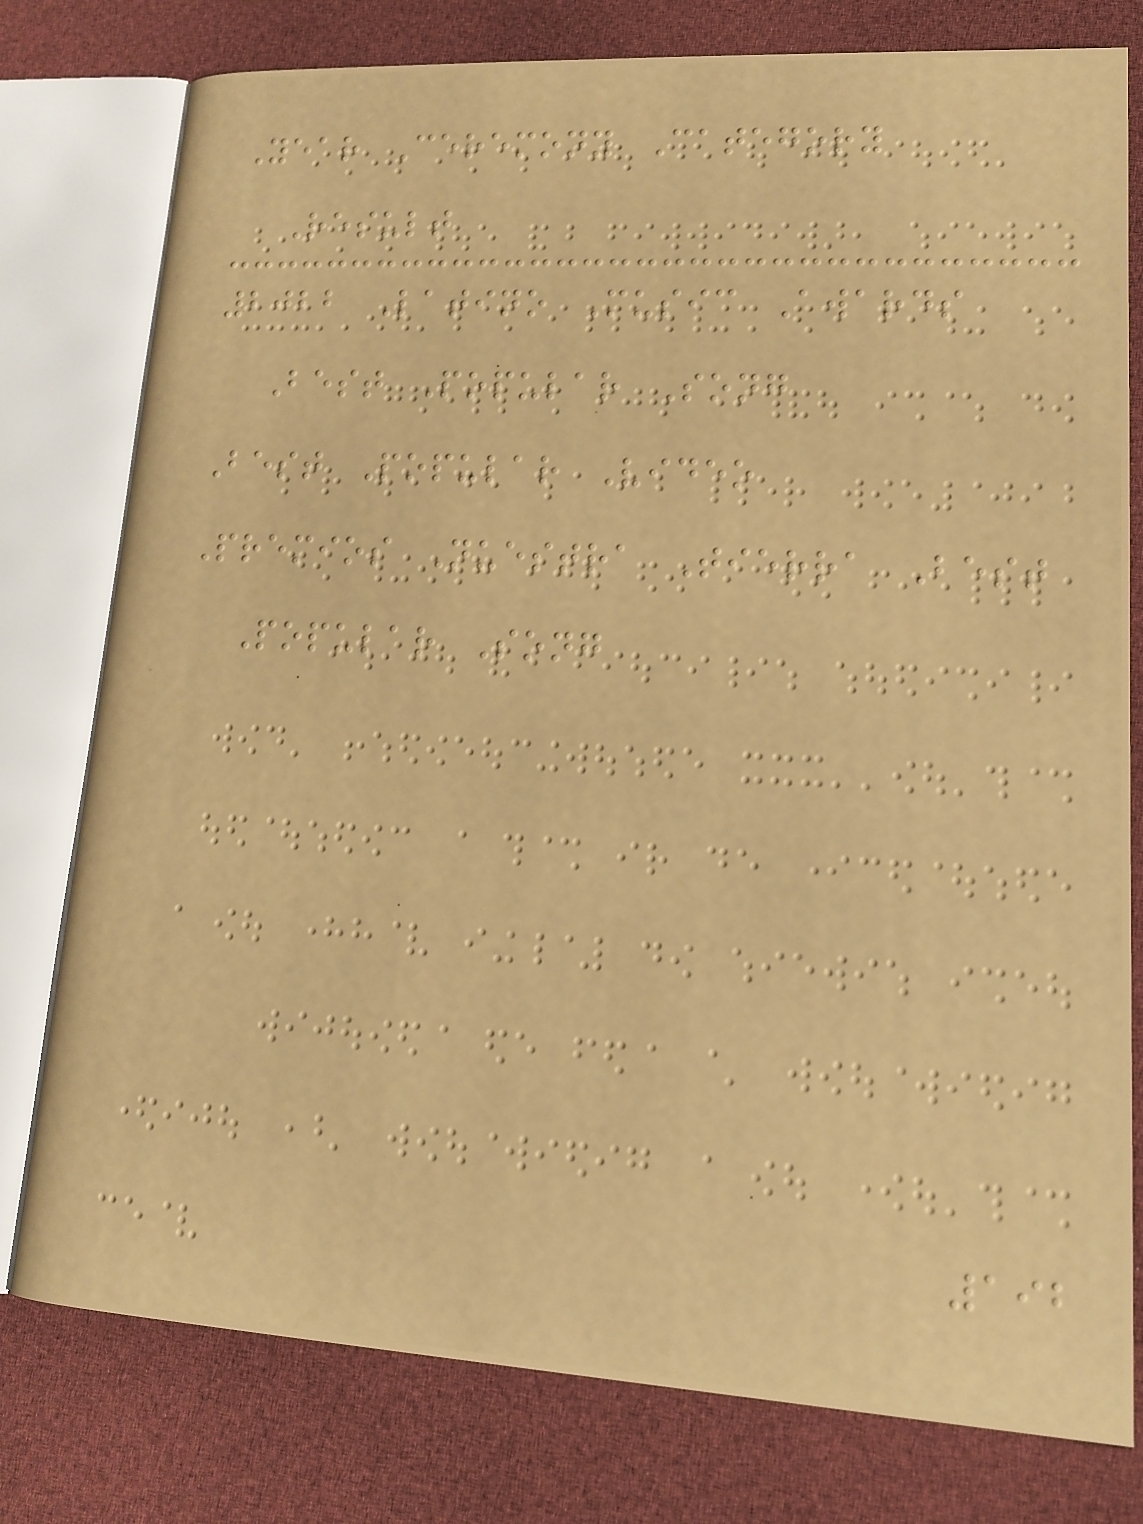Year Ceremony Category
Result
2022 Latino Music Awards
Best Popular Song
Best Popular Video
Premios Nuestra Tierra Best
Popular Song
192
